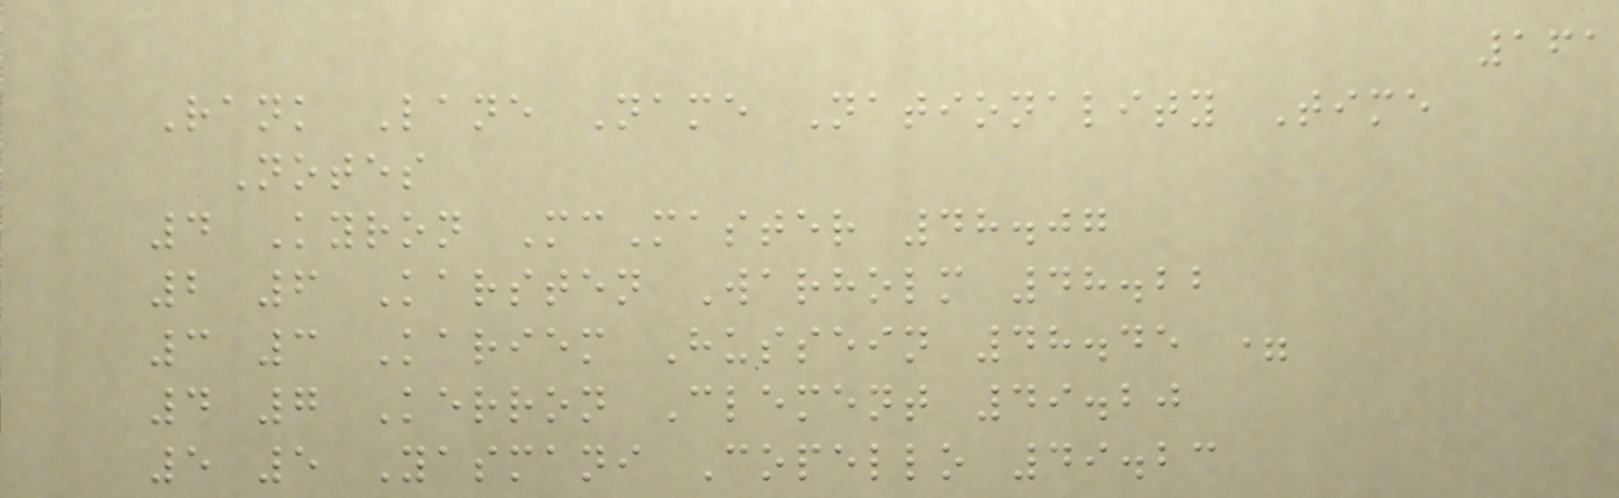161
Rank Lane Name Nationality Time
Notes
4 Kyron McMaster 48.07
2 6 Karsten Warholm 48.22
3 3 Kariem Hussein 48.45 =
4 7 Kerron Clement 49.20
5 5 Yasmani Copello 49.23
